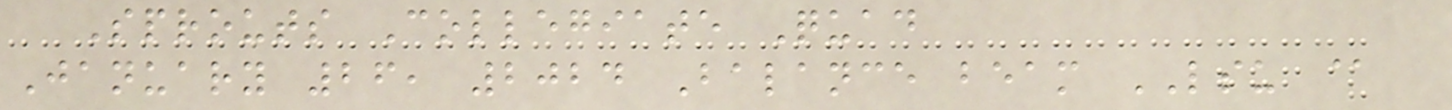Sprouts Collegiate Quad
January 26, 2024 Balance beam LSU @
